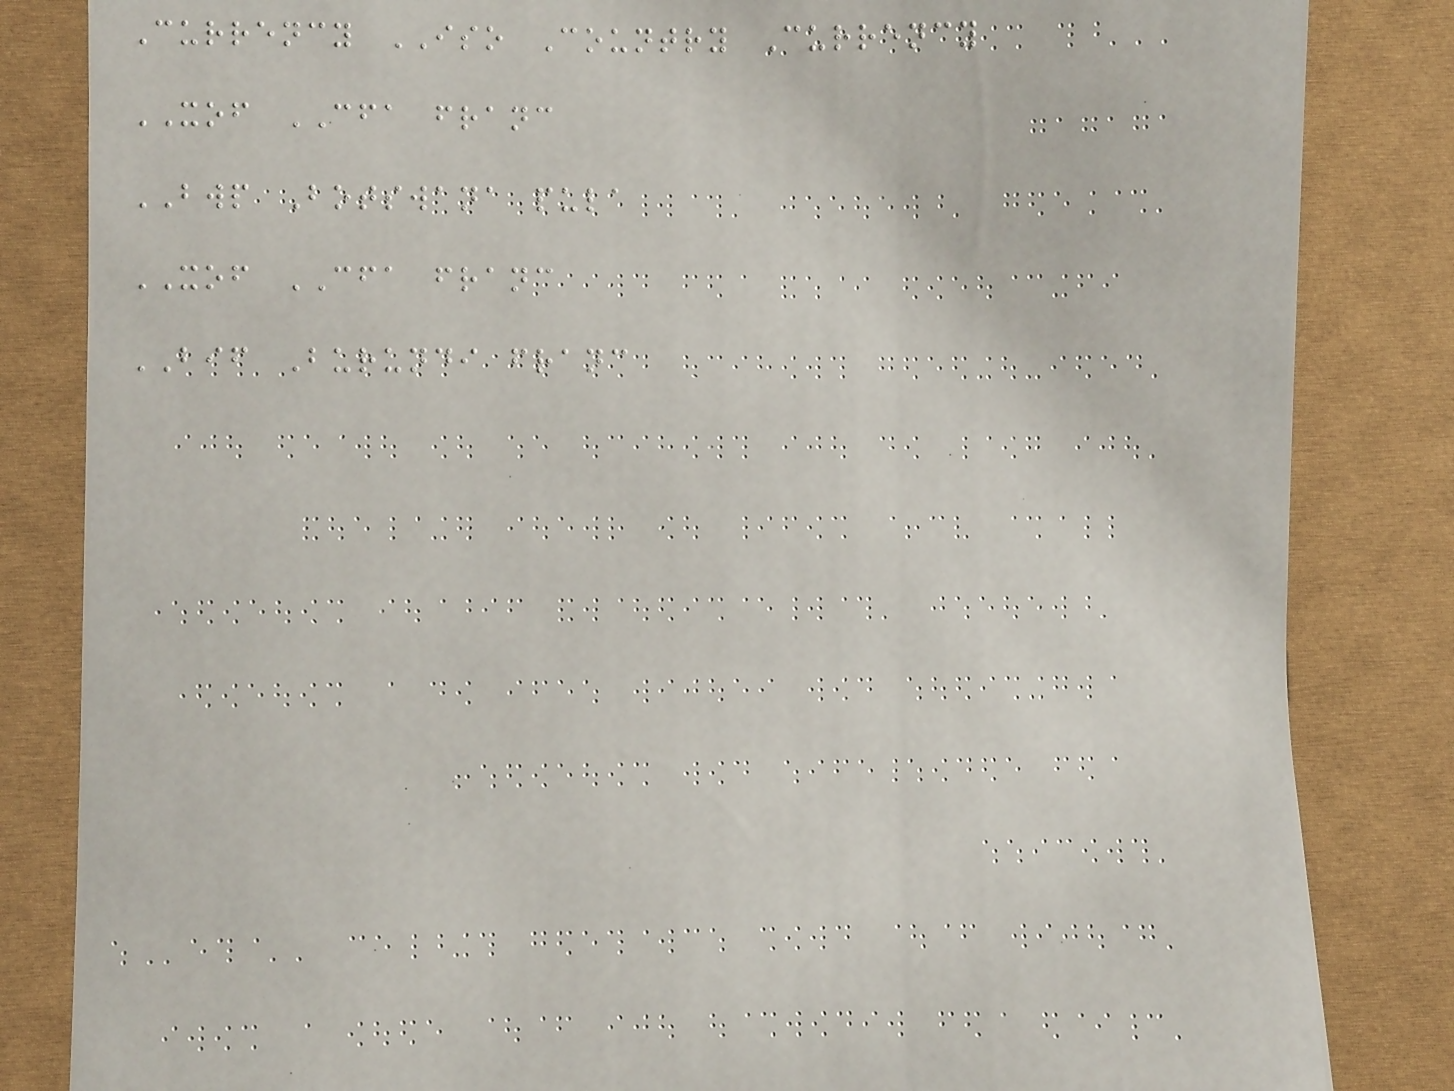Currency ISO Country Currency
XOF CFA franc
BWP Botswana pula
XOF CFA franc
BIF Burundi franc
